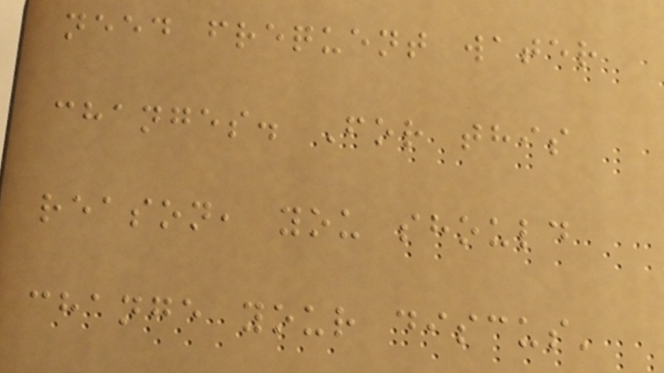need frequent water
changes. For this
reason, you should
change your discus'
